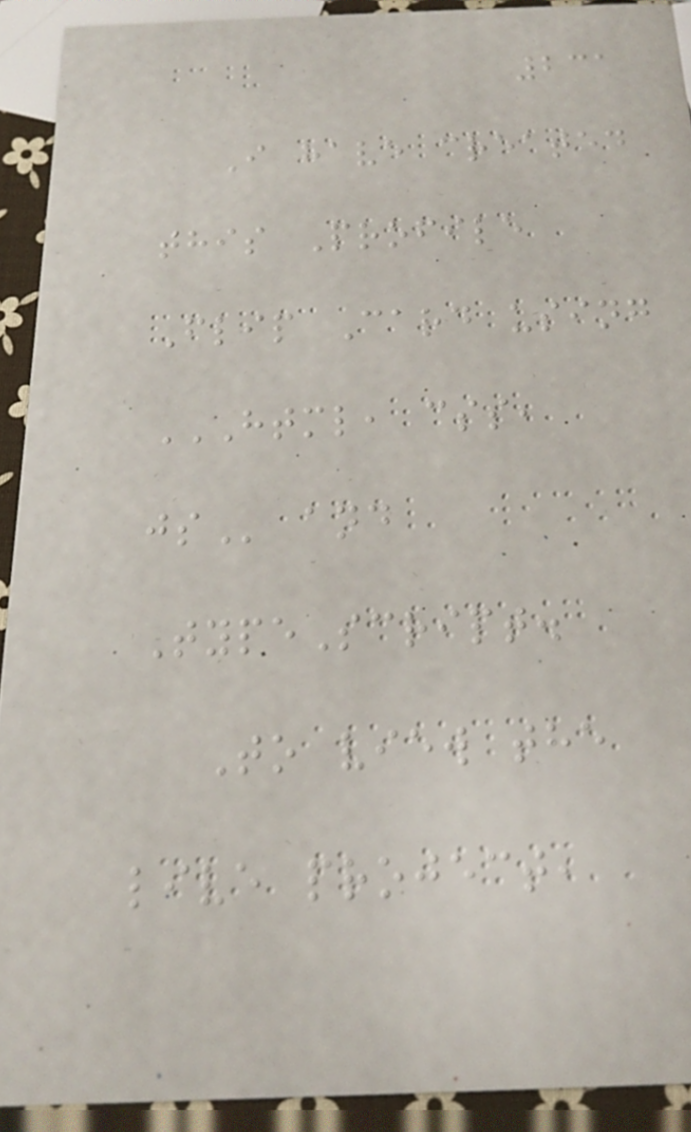231
I have created
this Profile
Flip Card using
HTML, CSS,
JS and
TypeScript.
To view the
live project,
